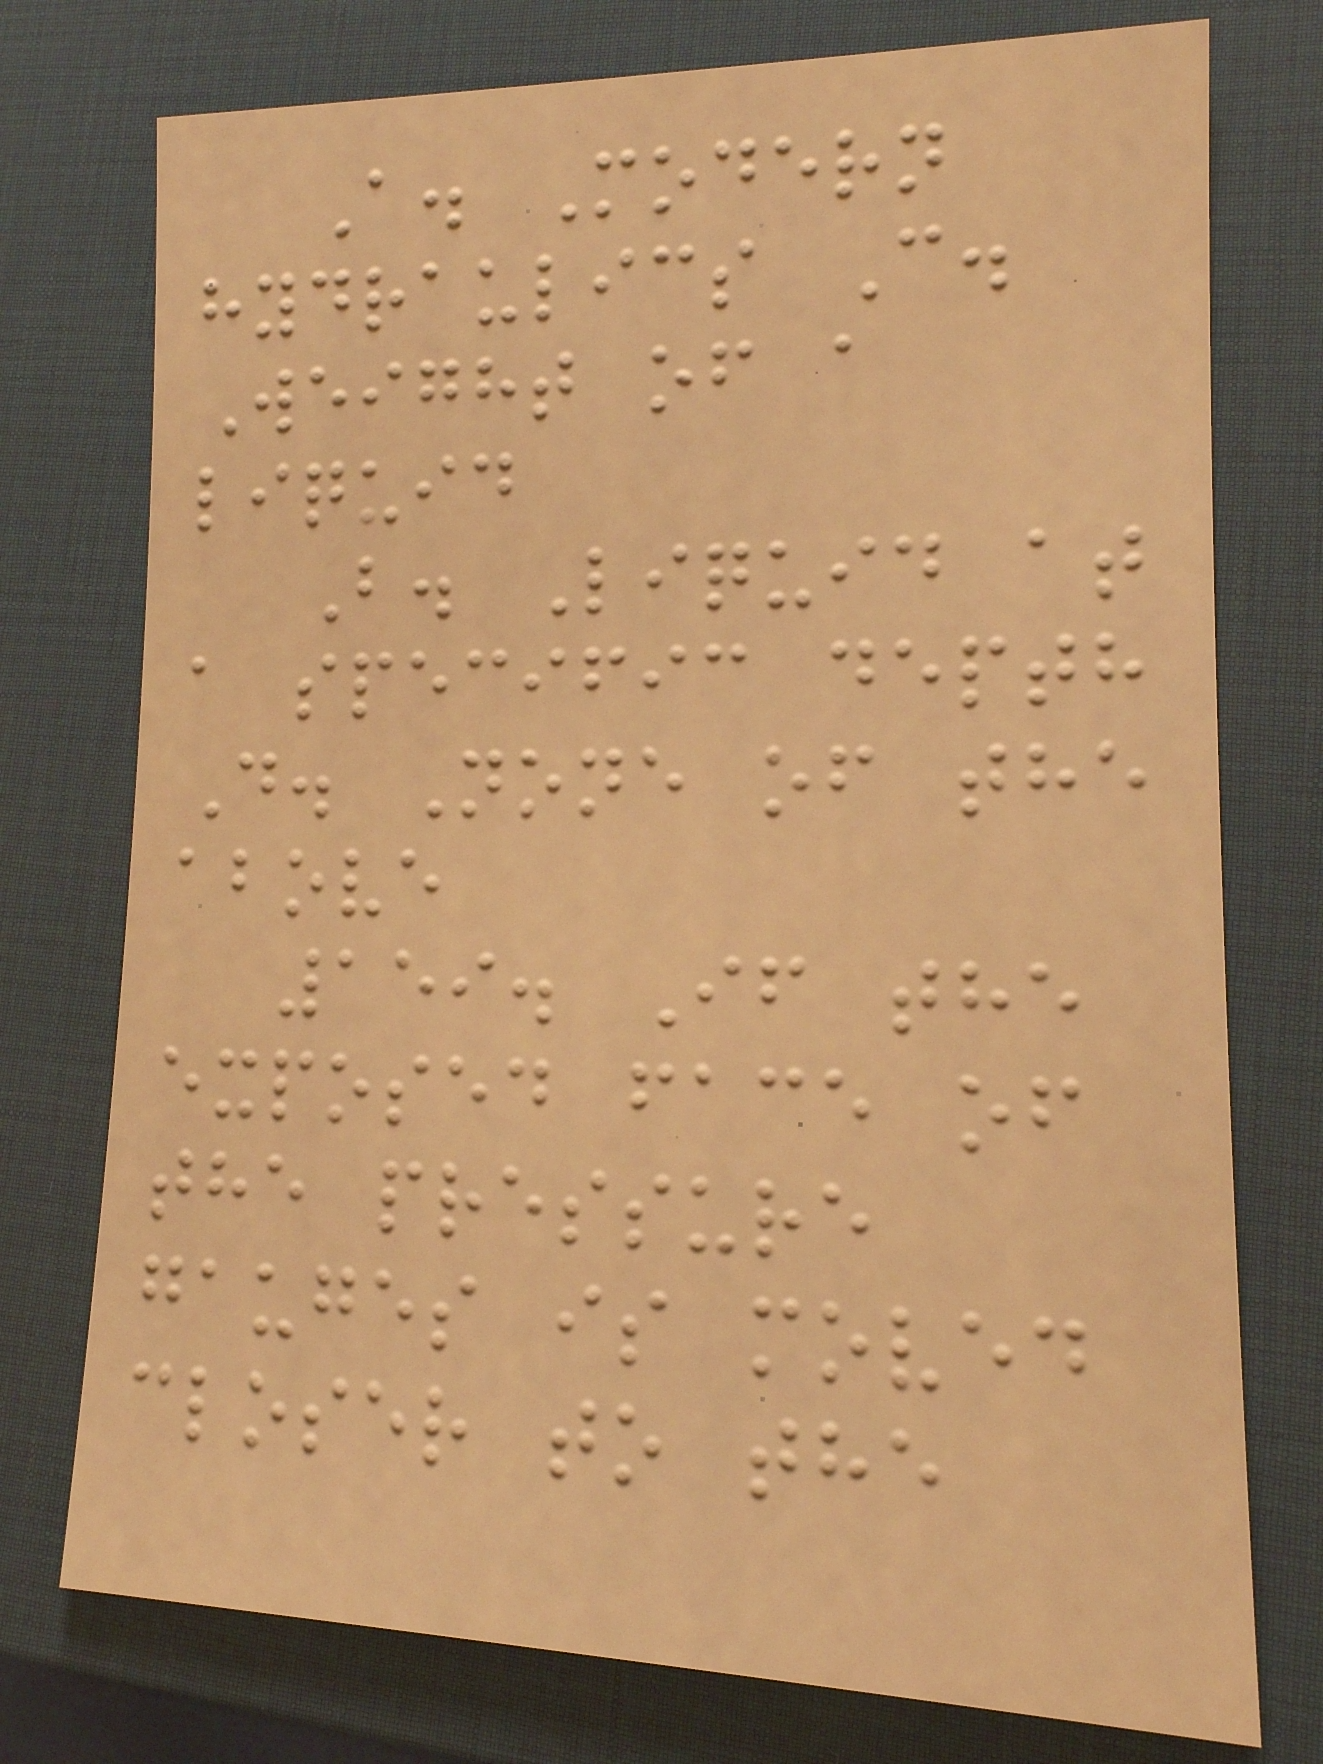A. Modern
hydraulics C.
Weight of a
liquid
B. Liquid at
a specific depth
D. None of the
above
159. If the
exposed face of
the pressure
gauges is moved
closer to the
